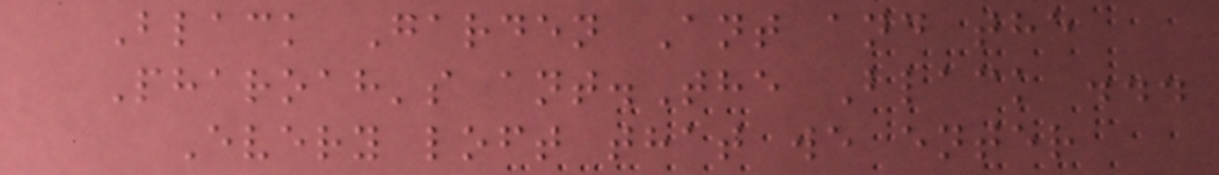Black Garden Ant and the
Pharoah's ant.The Black ...
Every loft that we enter
